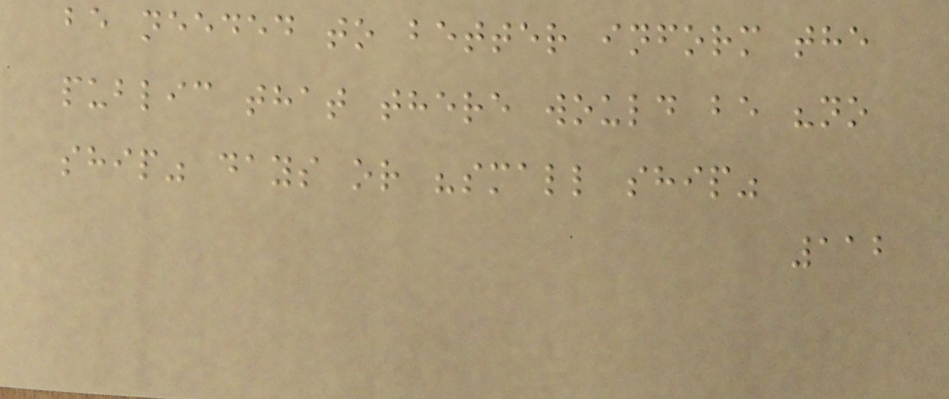be needed to better inform the
public that there would be "no
ship" days or "small ship"
112
